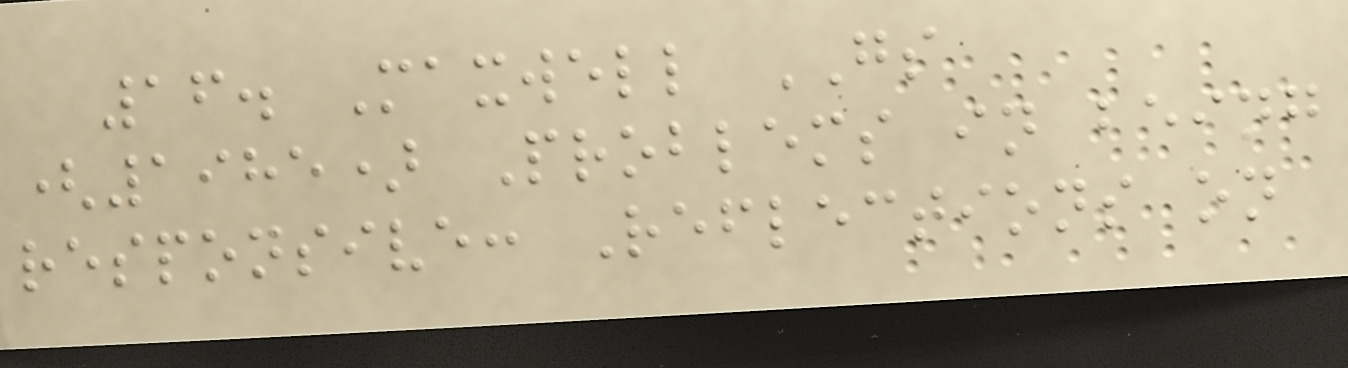16. Maxwell GS
(1985) Problems in being
responsive: Reflections on
